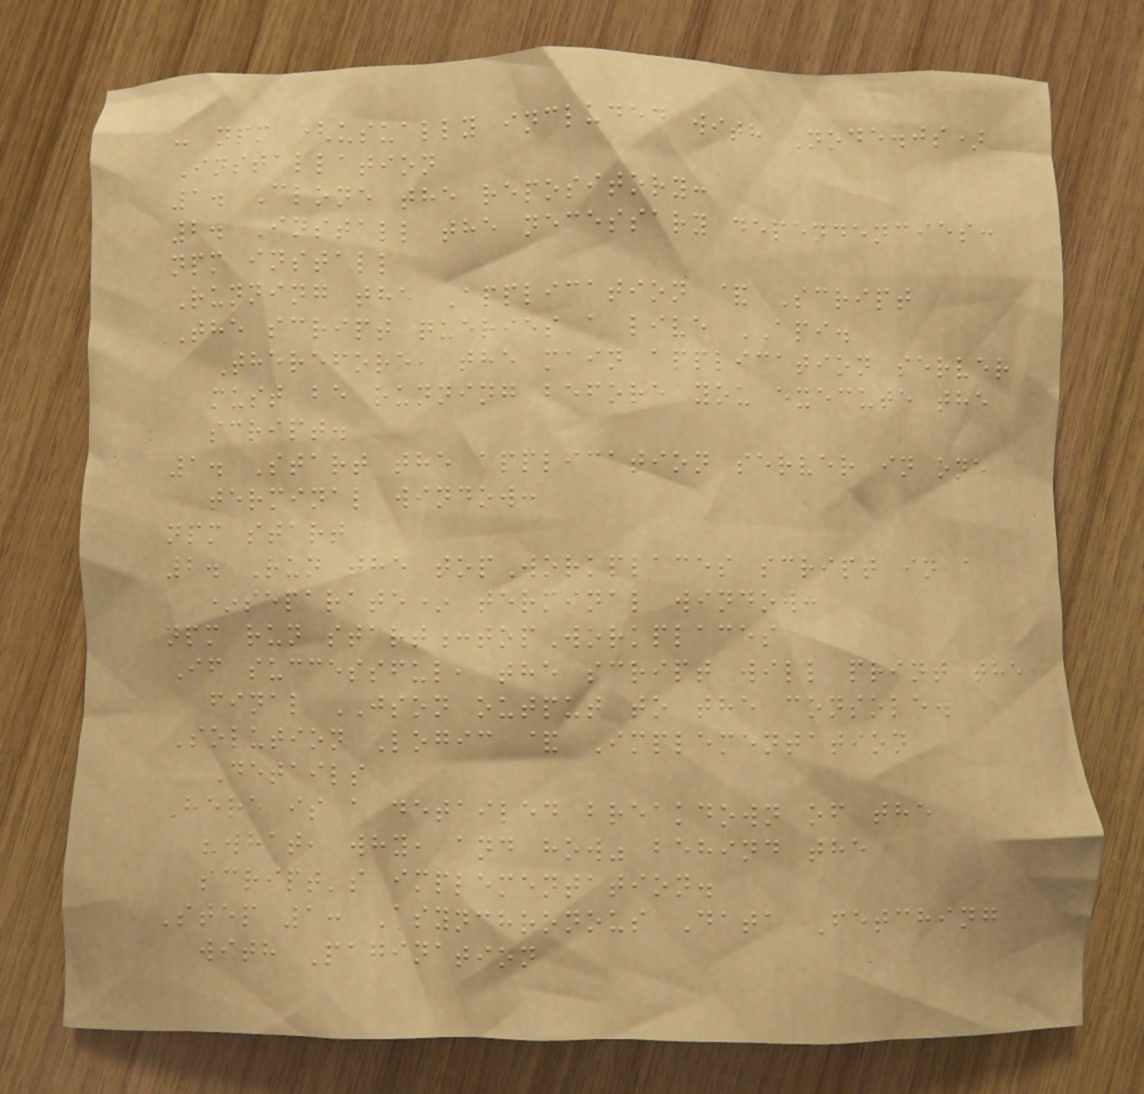- npm (usually included with Node.js)
Installation
1. Clone the repository:
2. Install the necessary dependencies:
npm install
Running the Application & Script
The script queries a live API.
Therefore, the main application server
must be running before you execute the
script.
1. Start the application server in one
terminal window:
npm start
2. Run the topWorkplaces script in a
*separate* terminal window:
npm run start:topWorkplaces
If successful, the script will print the
final JSON output to the console.
Solution Logic & Implementation
Details
Here is a detailed breakdown of the
"what, why, and how" behind the
script's implementation.
Step 1: Asynchronous Data Fetching
with Pagination
